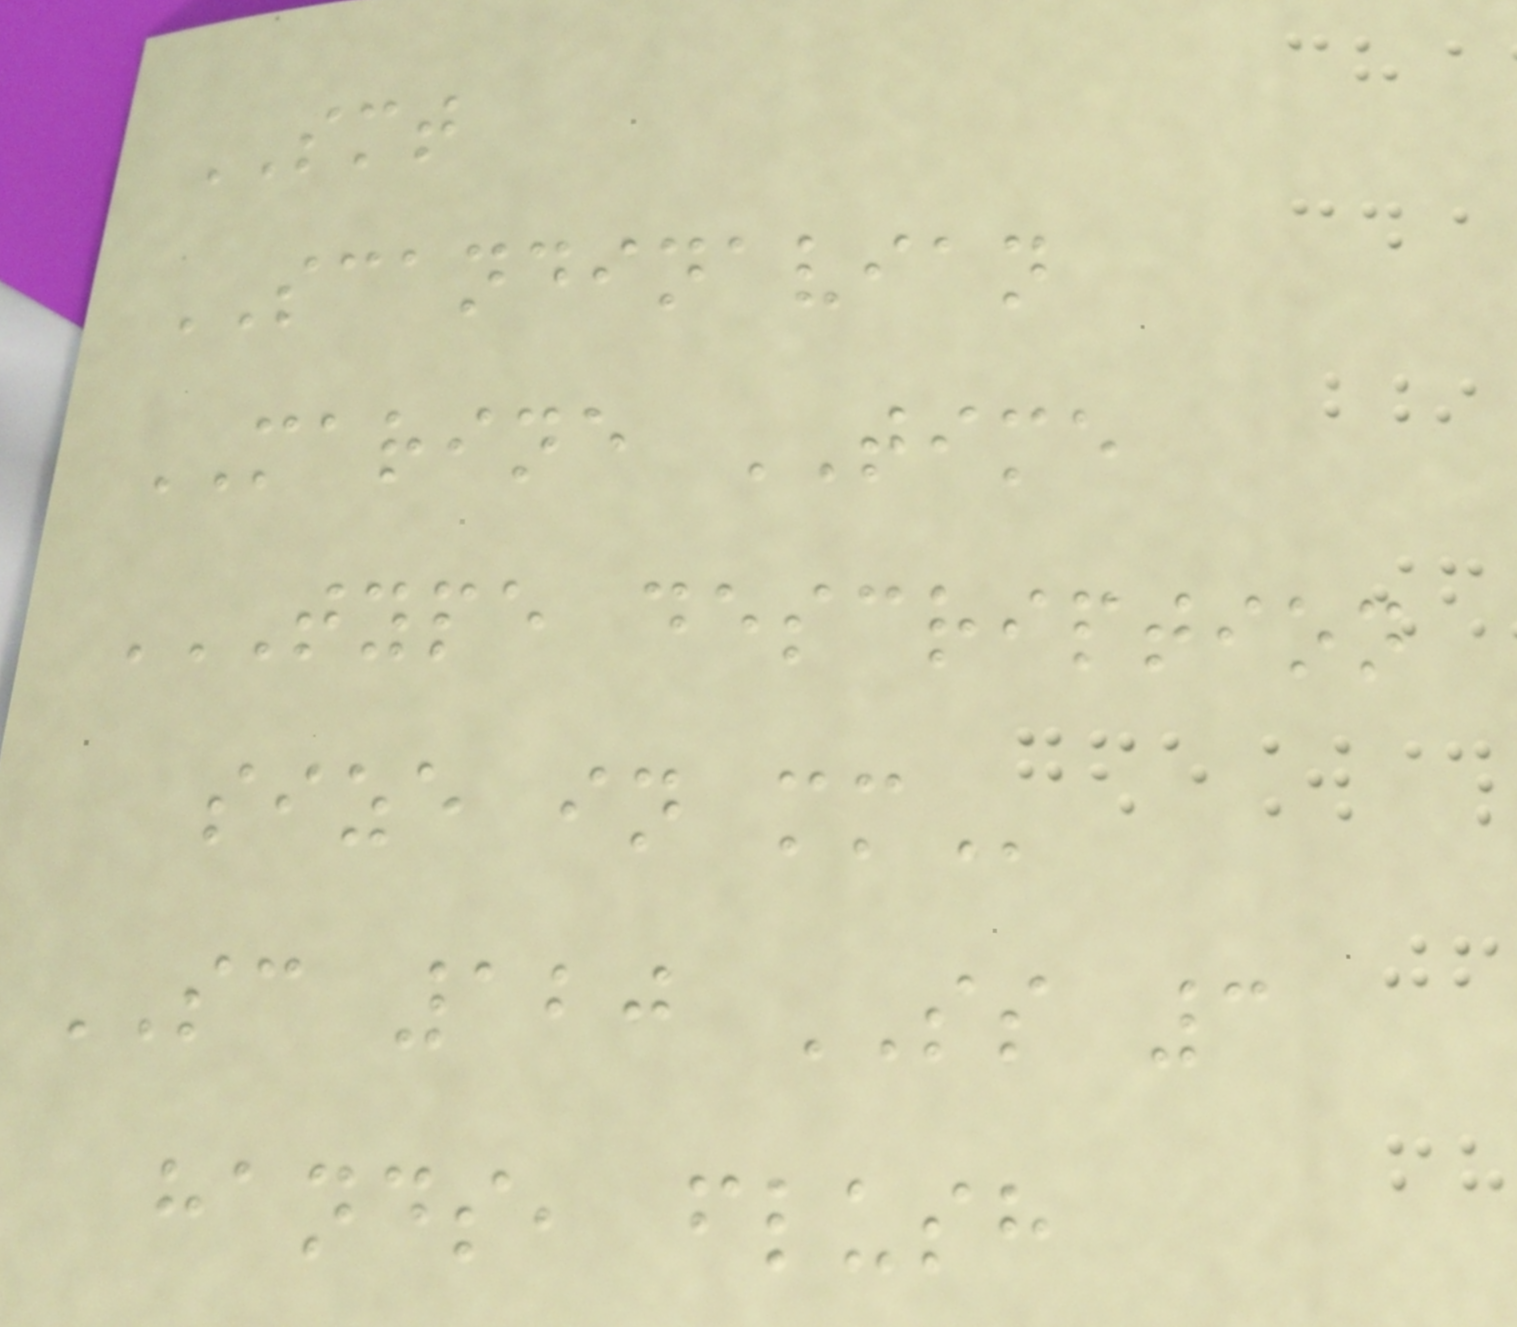SMT
SCANDINAVIAN
MARINE TIME
TYPE DESCRIPTION
SIZE IN MM
SC 120 SS 3
hands, flush
